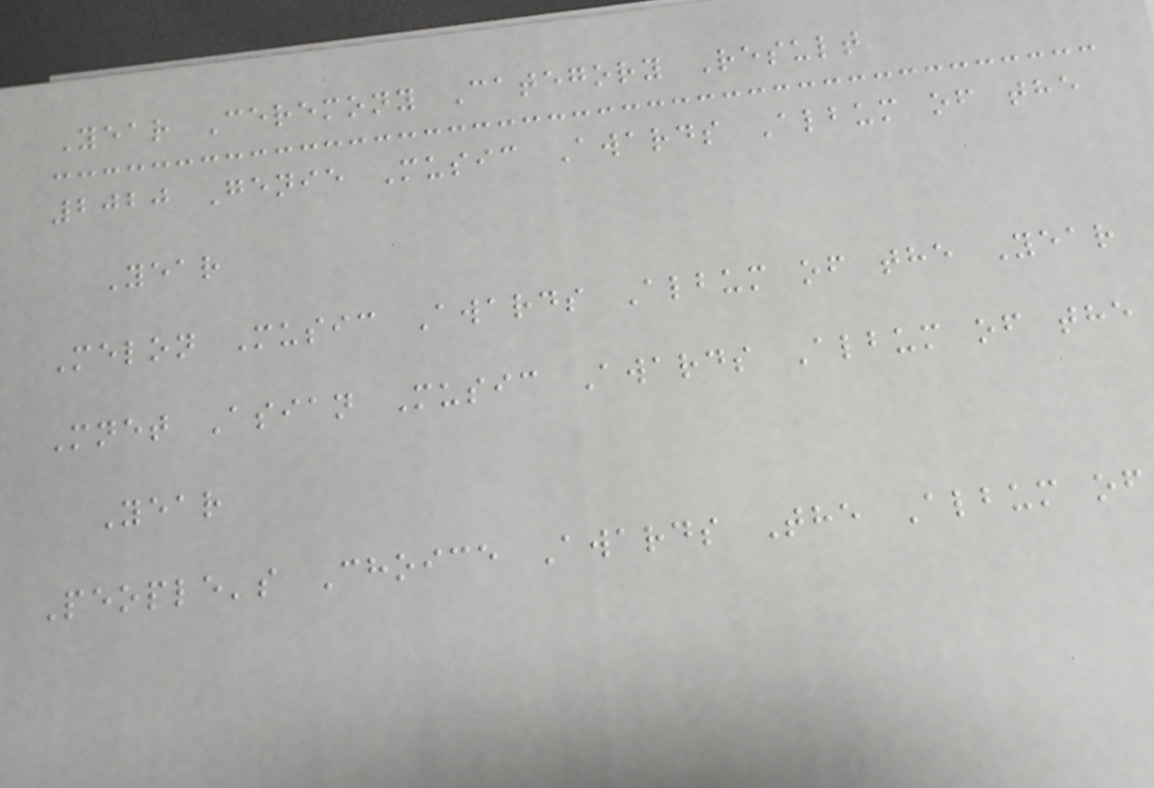Year Ceremony Category Result
2020 Genie Music Awards Album of the
Year
Melon Music Awards Album of the Year
Mnet Asian Music Awards Album of the
Year
People's Choice Awards The Album of
